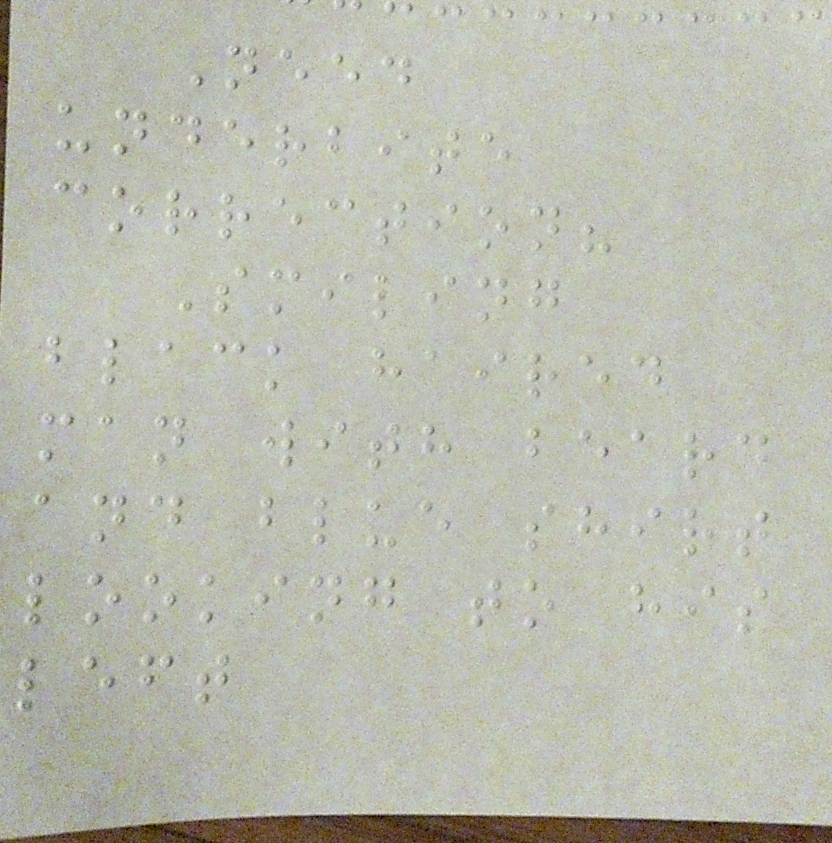Need
underbite
correction?
Smiling
black haired
man with beard
and blue shirt
looking to his
left
